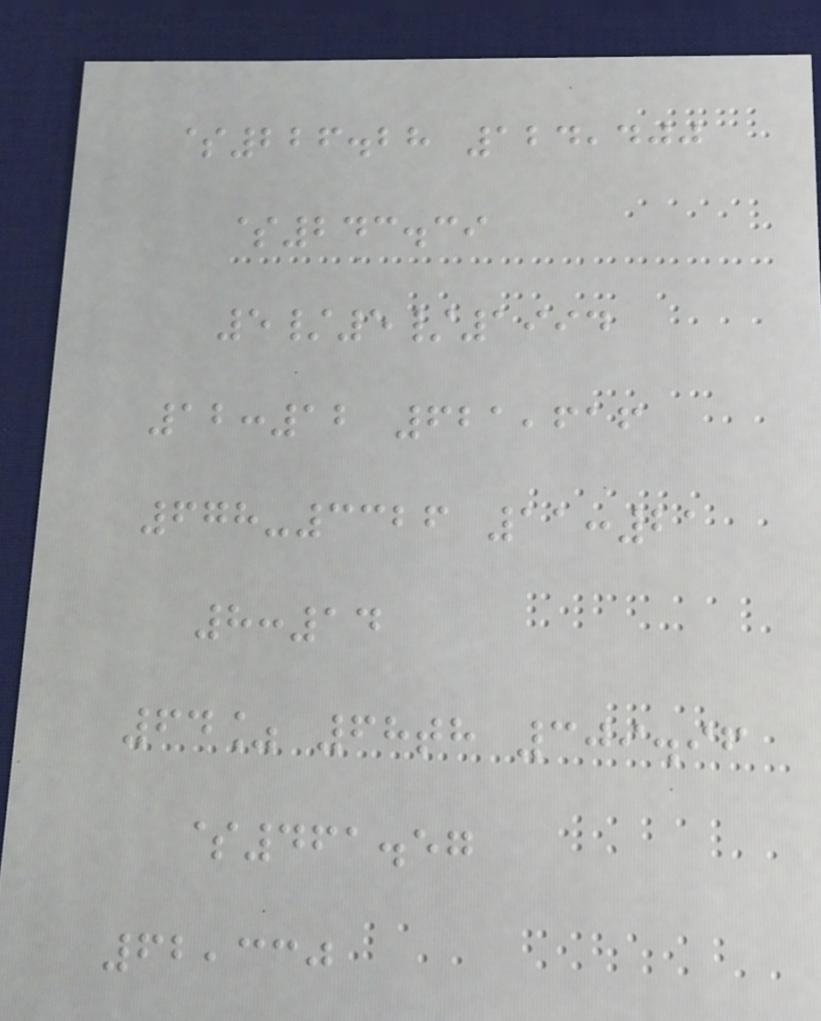$226.28 124,400
$243.39
5/5/1994
12:12 621,616
678-3326 11:21
8:14
64% 68th 309.96
$461.57
62,330
